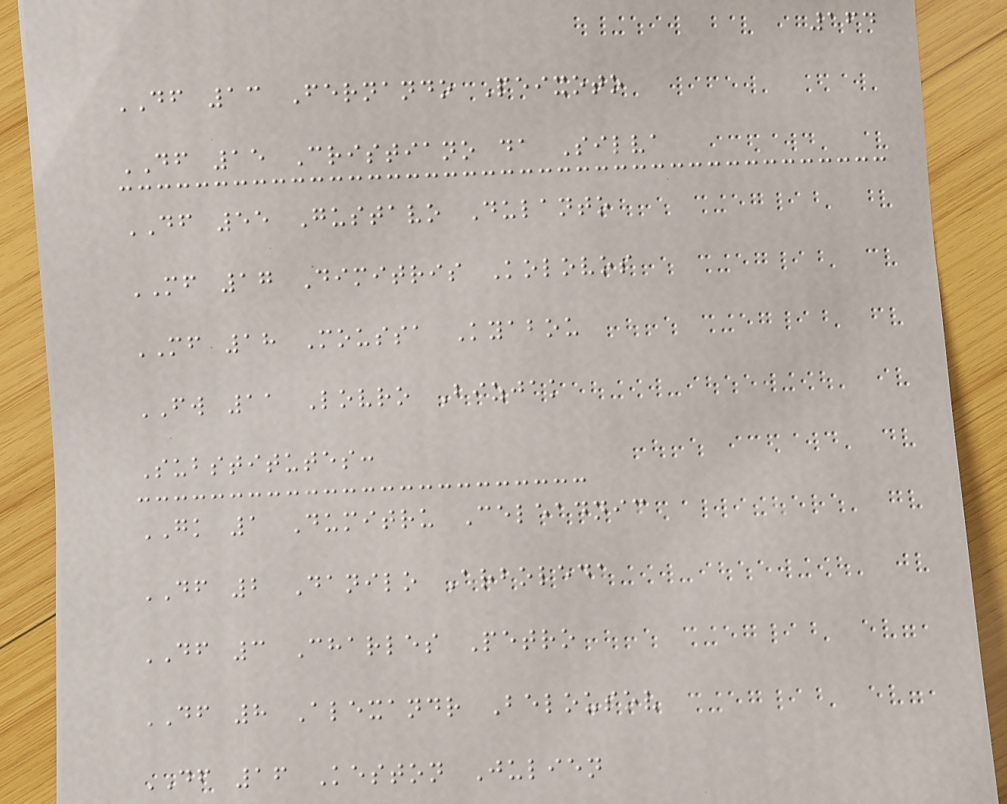164
DF 13 Fernando Peixoto
DF 15 Cristiano da Silva
DF 55 Gustavo Dulanto
MF 17 Dimitris Kolovos
MF 18 Moussa Kyabou
FW 11 Lovro Bizjak
Substitutes:
GK 1 Dumitru Celeadnic
DF 2 Danilo Arboleda
DF 3 Charles Petro
DF 8 Alexandr Belousov
DF 16 Keston Julien
